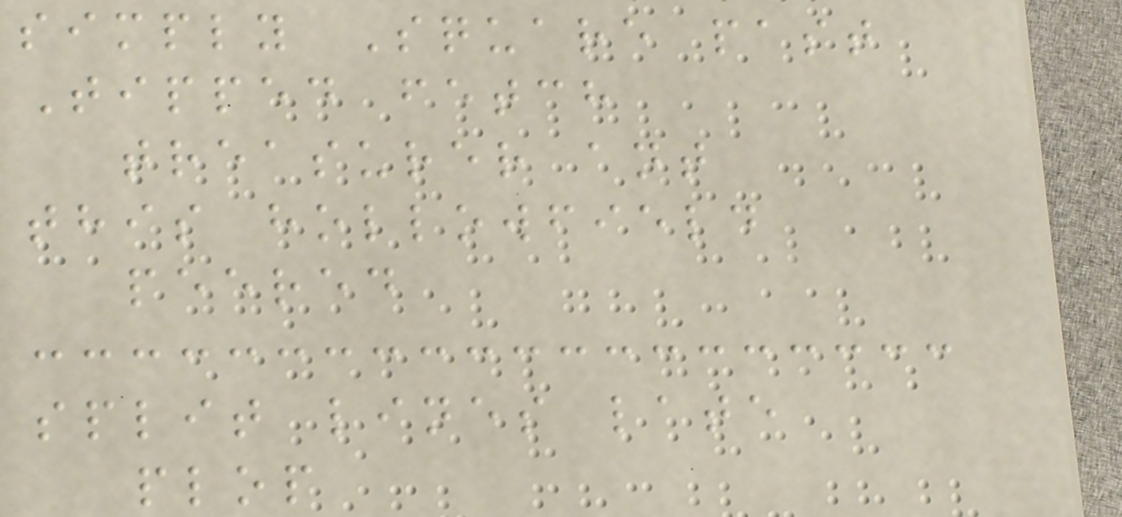simply Square past
Tipped fetch
treasurer ant
this hollowfield
peered
split lines late
plop
